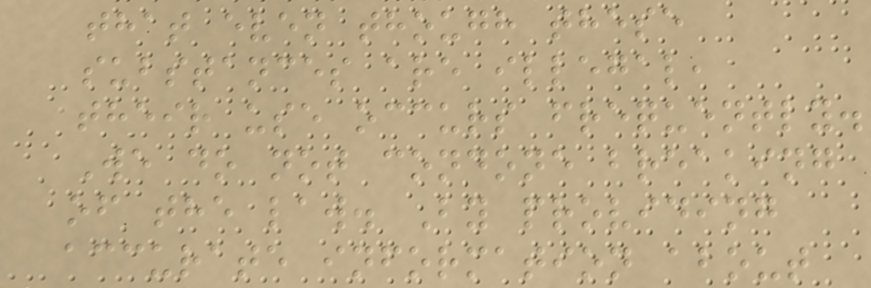that even though these
substances are illegal,
their use occurs frequently.
We do not condone breaking
of the law. By providing
accurate information about
